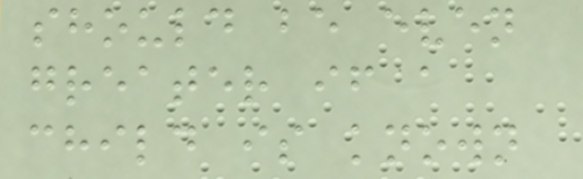should be even
greater if a
child is known
